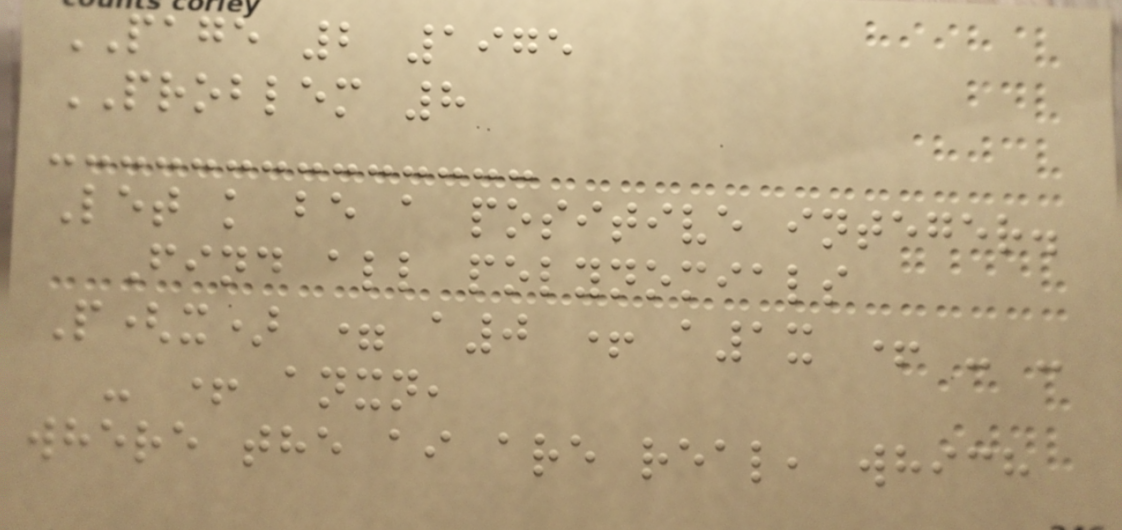PAGE 2 1975
PROBLEM 8
Let k be a positive integer.
Find all polynomials
P(x) = a0 + a1x + - -
- + anxn,
where the ai are real, which
